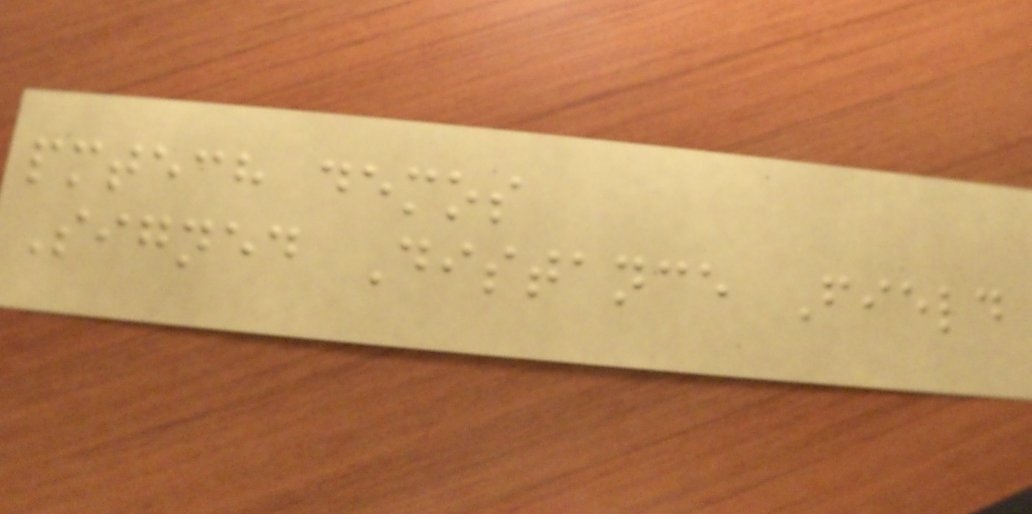pmtech demos
Signed Distance Field
